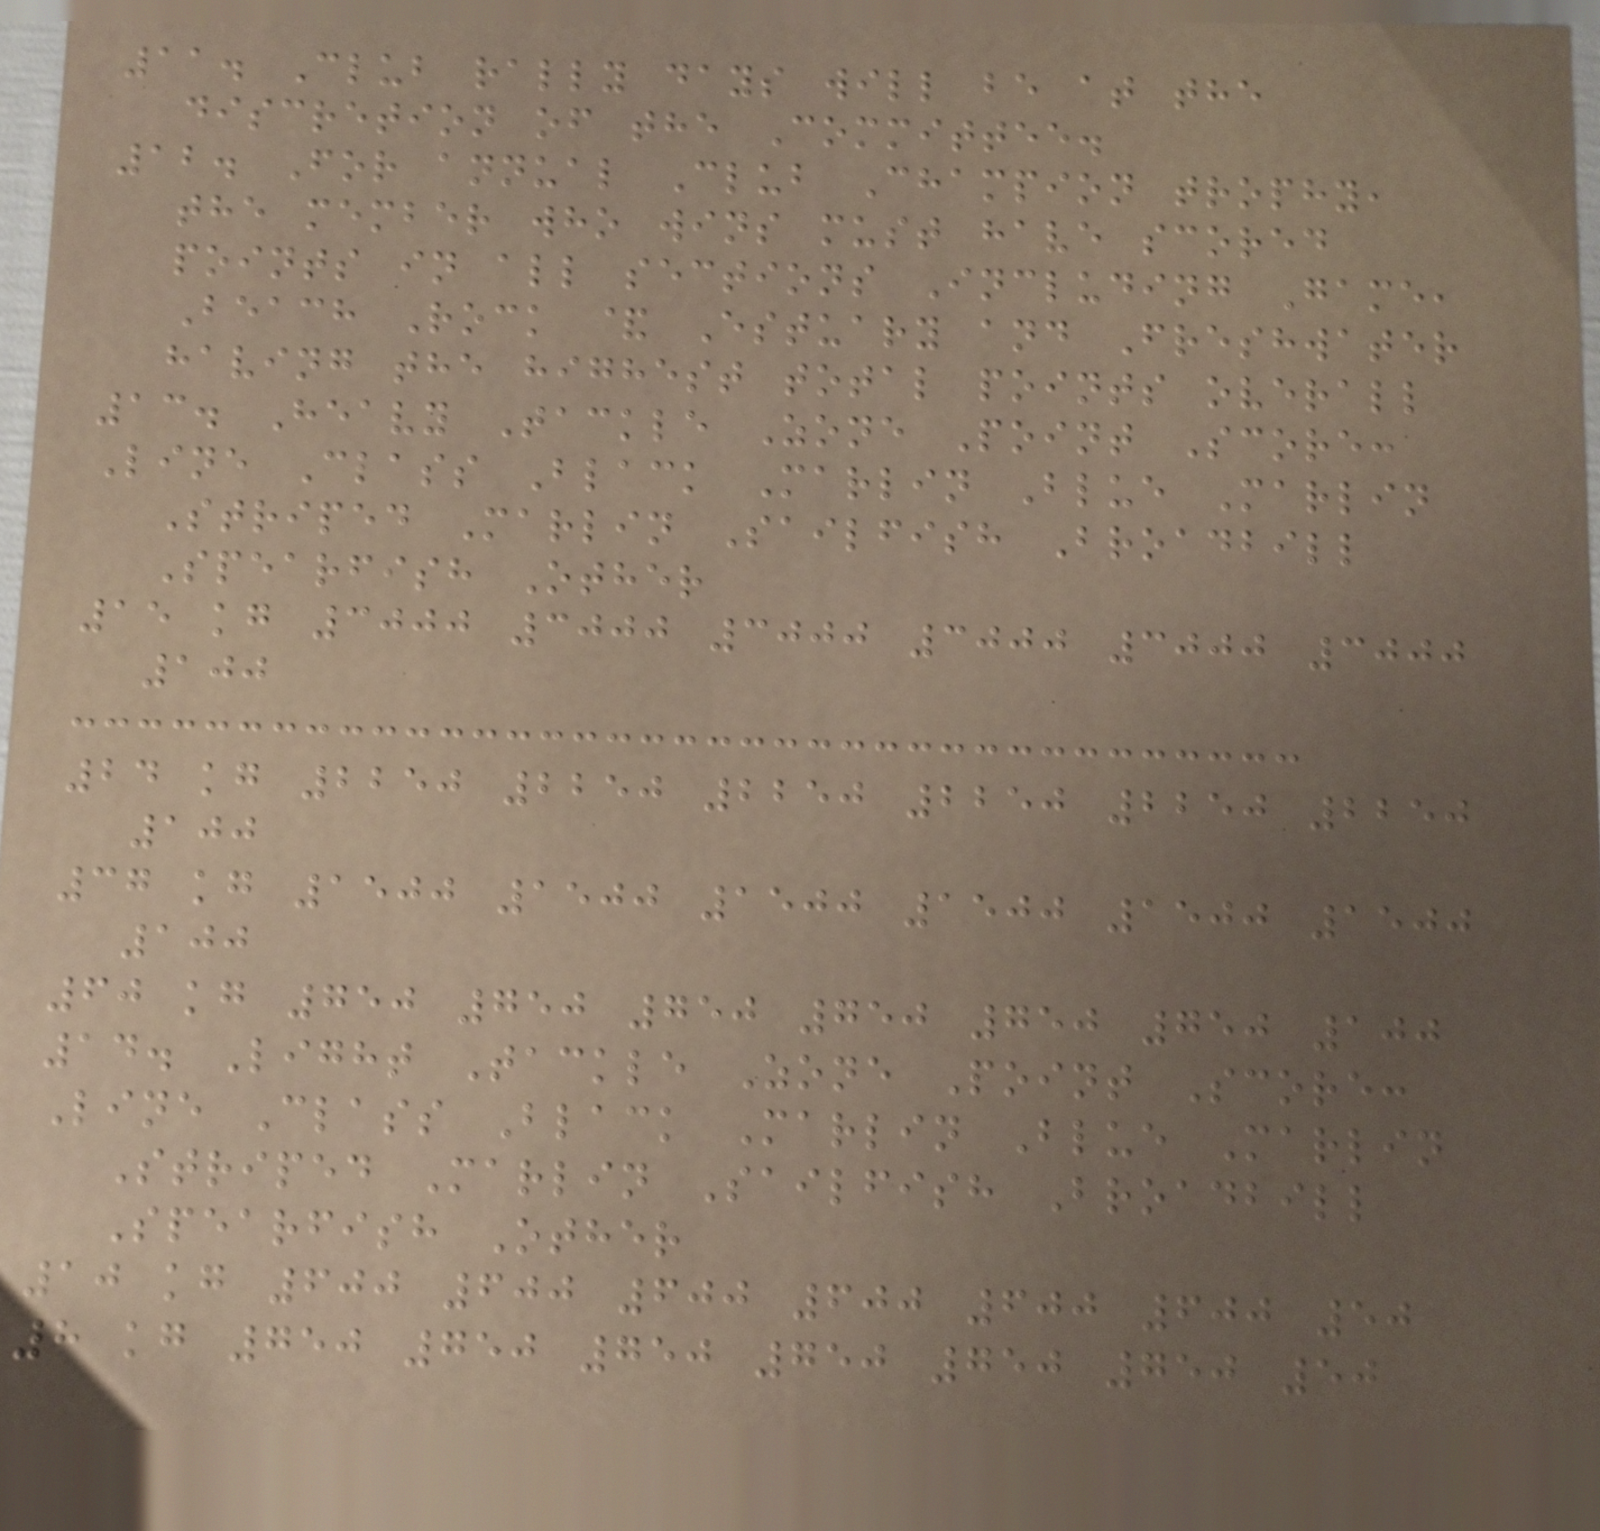11. Club rally days will be at the
discretion of the Committee.
12. For annual Club Champion trophy,
the member who wins must have scored
points in all sections Including Game,
Beach Rock & Estuary and Freshwater
having the highest total points overall
13. Heavy Tackle Zone Point Score:
Line Class Black Marlin Blue Marlin
Striped Marlin Sailfish Broadbill
Spearfish Other
15 kg 3000 3000 3000 3000 3000 3000
100
24 kg 2250 2250 2250 2250 2250 2250
100
37 kg 1500 1500 1500 1500 1500 1500
100
60 kg 750 750 750 750 750 750 100
14. Light Tackle Zone Point Score:
Line Class Black Marlin Blue Marlin
Striped Marlin Sailfish Broadbill
Spearfish Other
10 kg 600 600 600 600 600 600 50
8 kg 750 750 750 750 750 750 50
